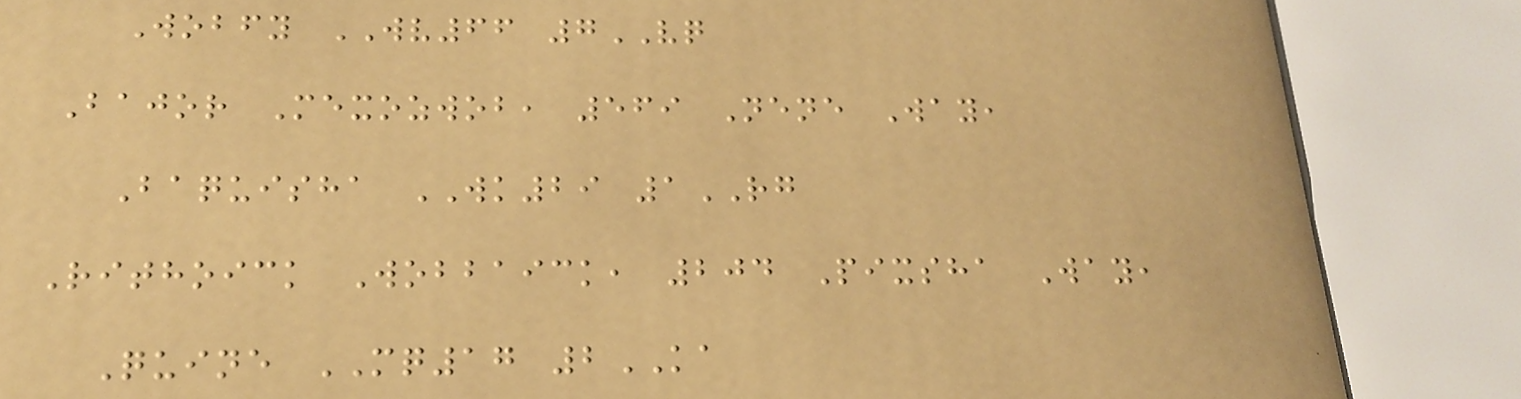Wobfy WV66 7VQ
Bajor Mexozwob, 569 Nene Way,
Baquisha WK29 1RG
Rithoick Wobbaick, 204 Pixsha Way,
Quine MQ17 2KA
